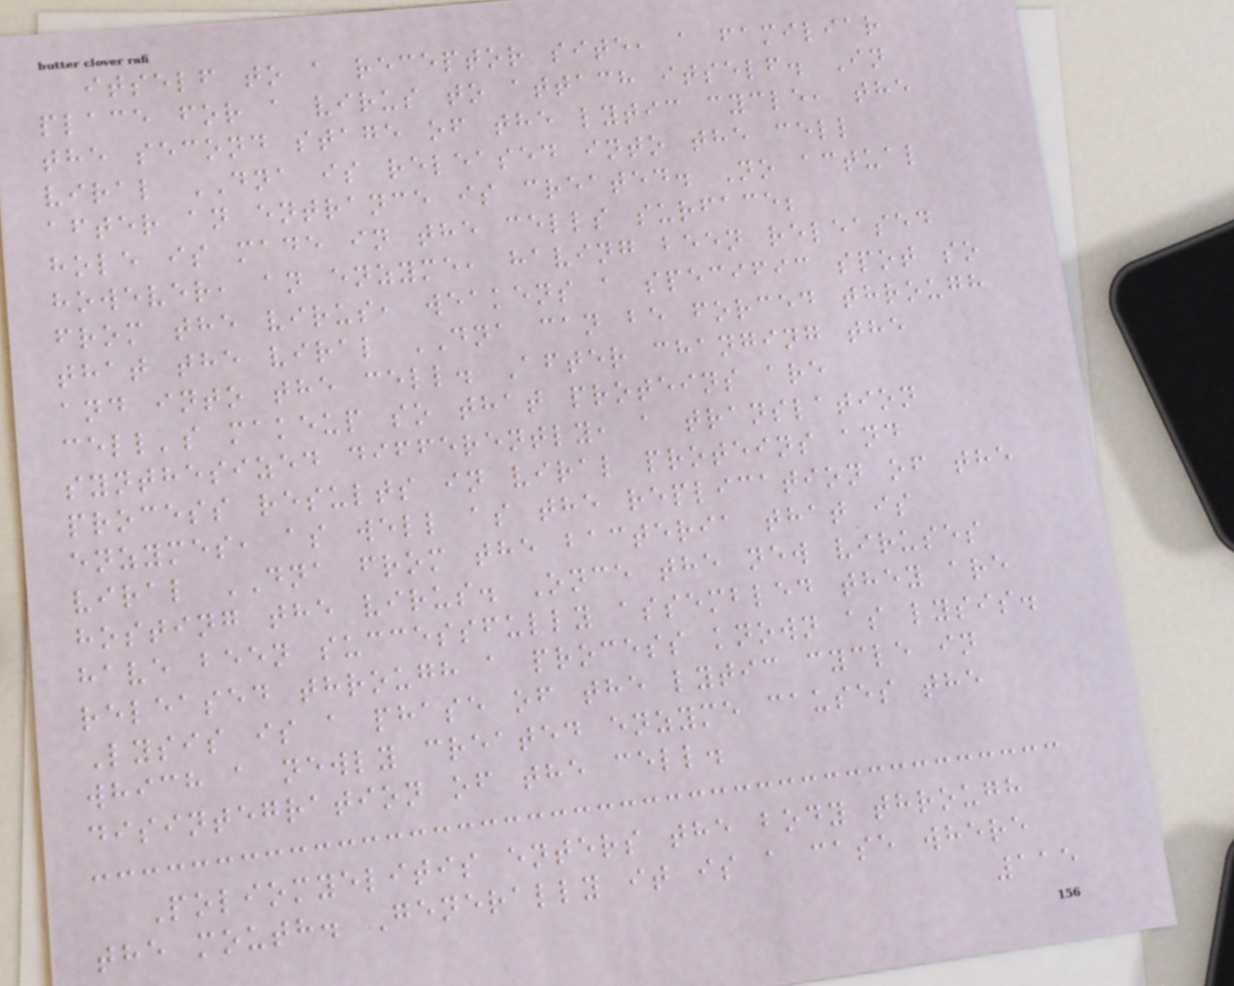itself to a receptor site, a familiar
place for a virus to attach itself. In
the second stage of the lytic cycle, the
viral DNA is released into the cell
after an entrance is created. No actual
hole is made in the cells surface;
however, an enzyme, having been released
from the virus, weakens a specific spot so
that the viral DNA can be forced through
and into the cell. After changing the
cell's makeup so that proteins are
synthesized differently, a translation
process results in viral proteins and
enzymes, as well as the replication of the
viral DNA from the bacteria that is
hosting the virus. Once the new viruses
have been successfully assembled they are
released through a process known as lysis.
Lysis is a phase of the lytic cycle in
which a newly created enzyme causes the
disintegration of the cell.
Poliomyelitis enters the body through
the mouth. Generally it is a case where
115
